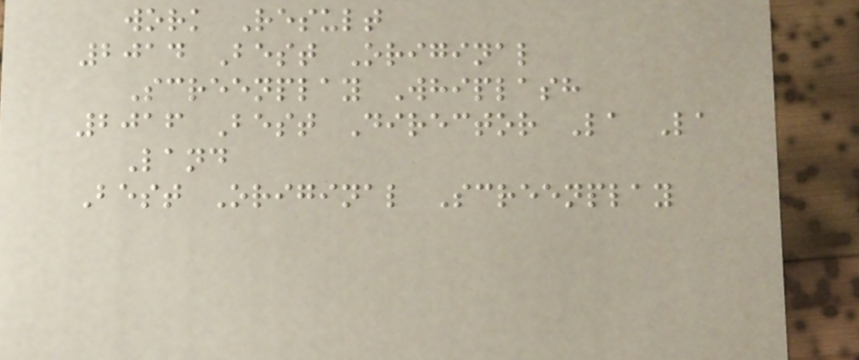work Result
2014 Best Original
Screenplay Whiplash
2016 Best Director La La
Land
Best Original Screenplay
